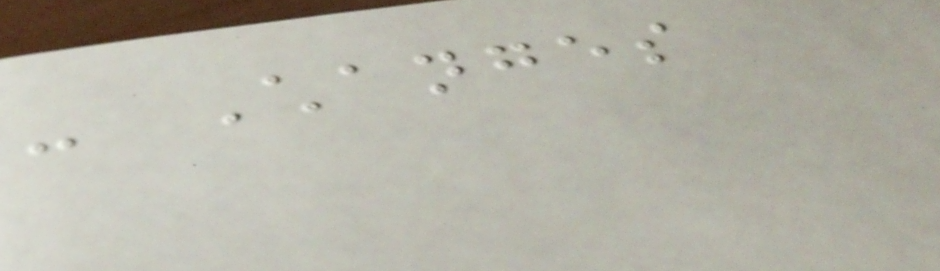- Changes
